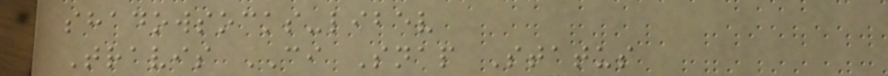shadowsocks-libev
Travis CI Snap Status
